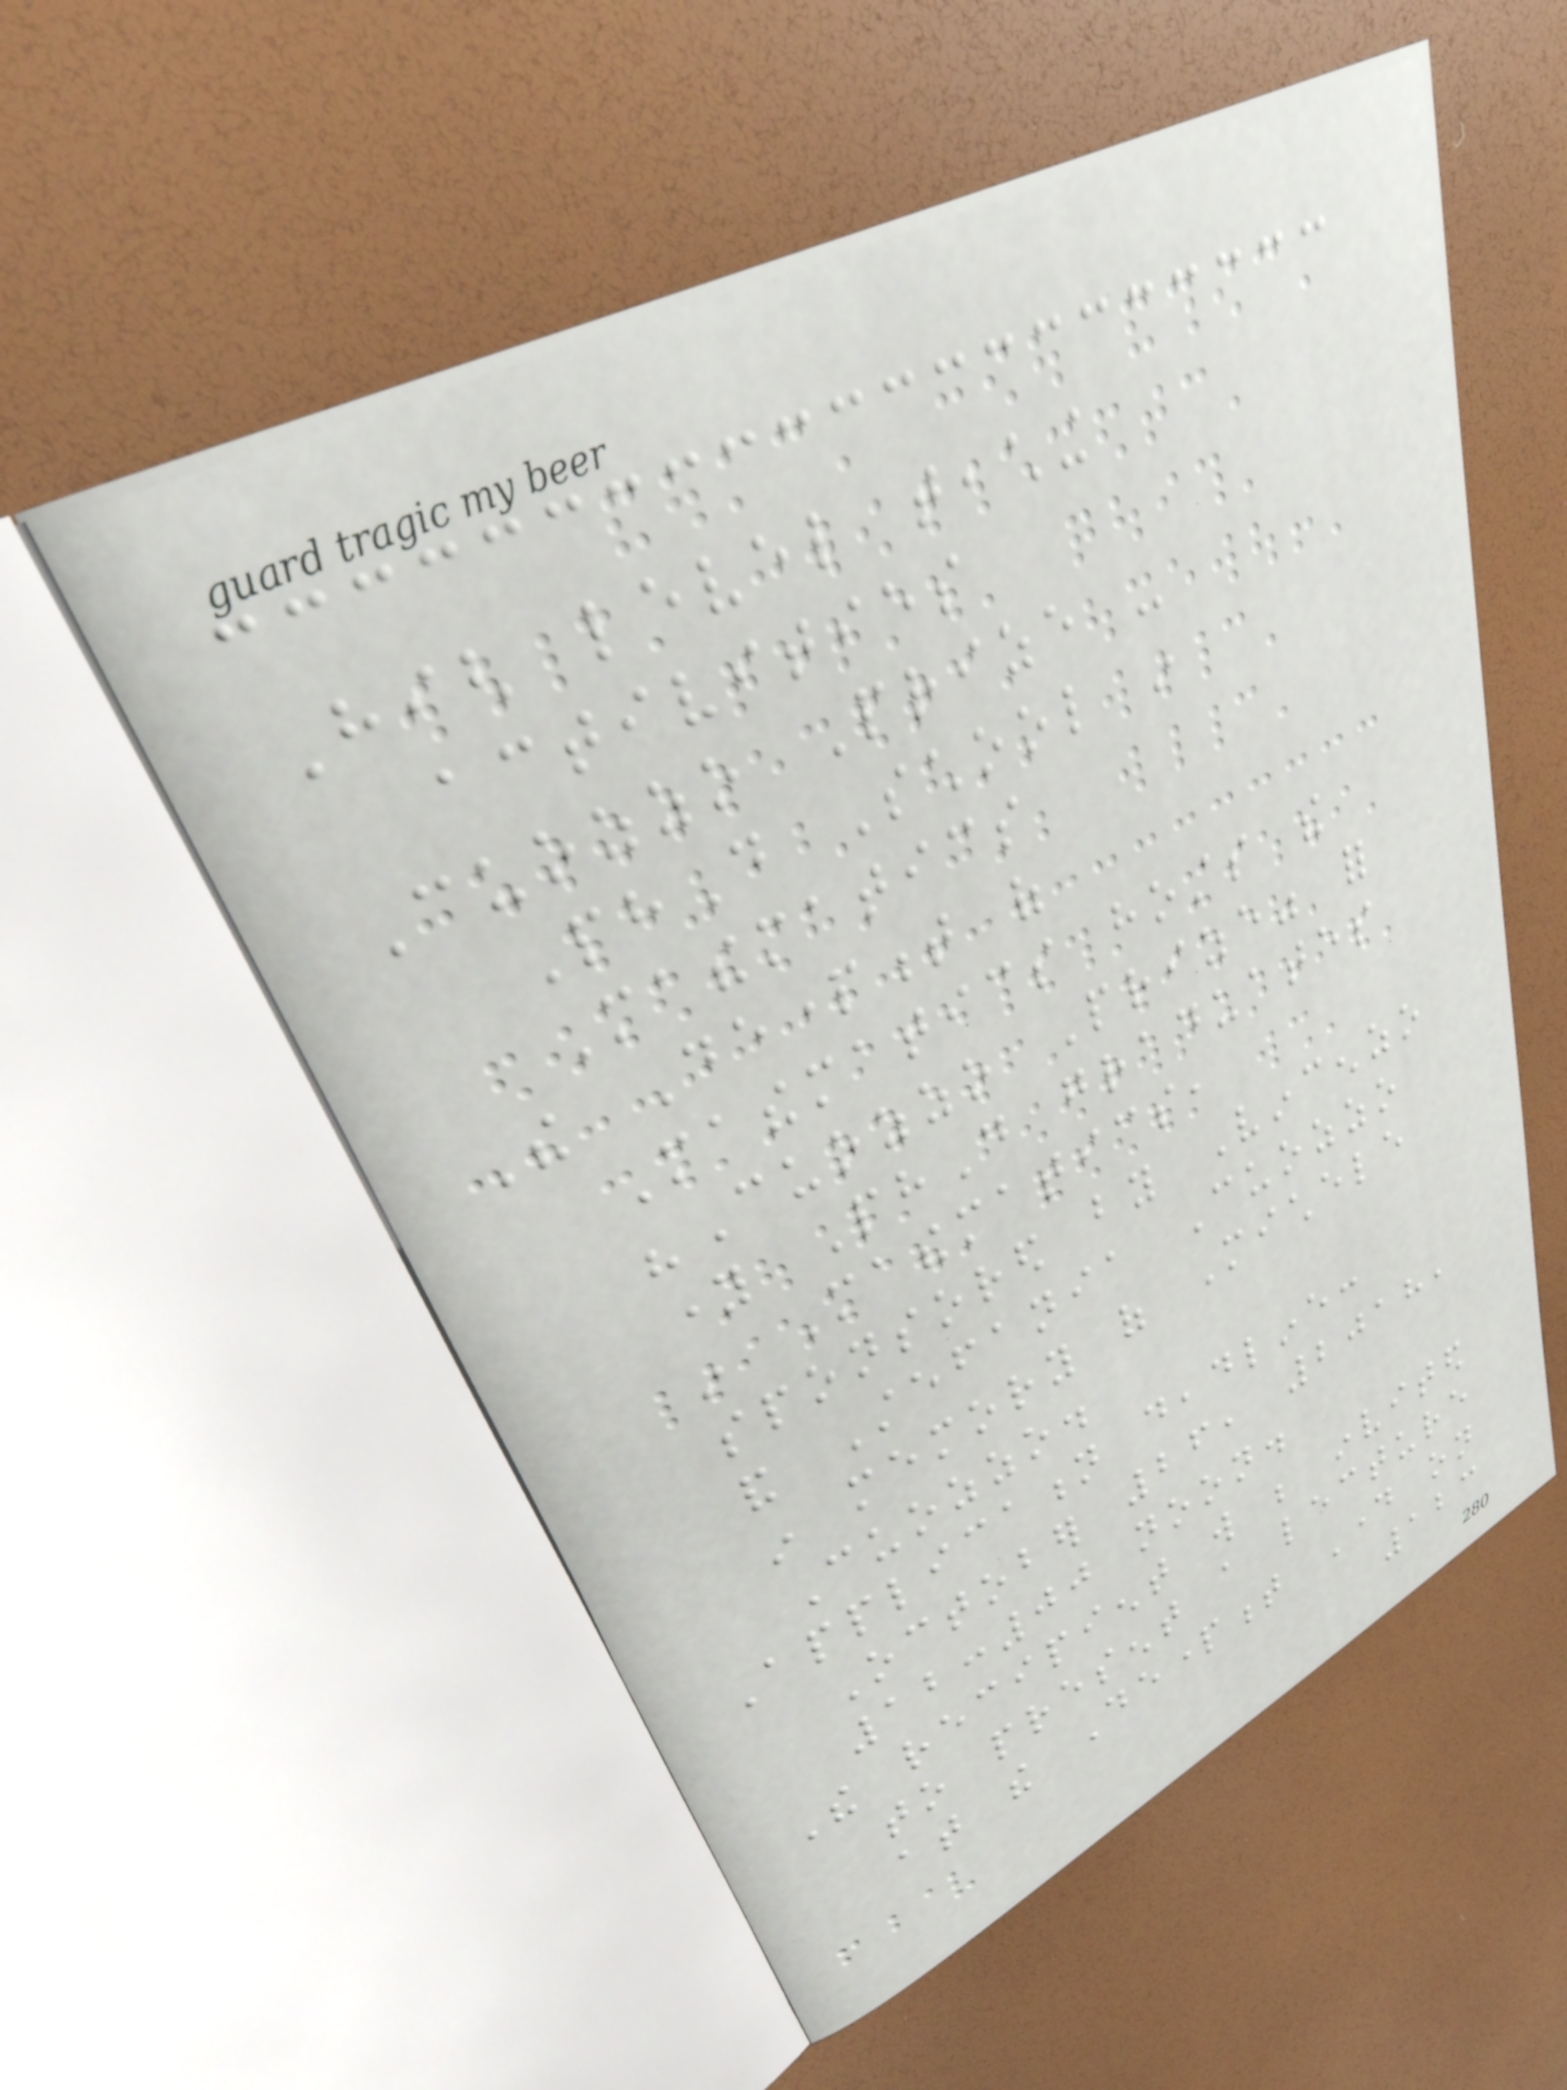High level teaching
activities
Cuozzo Prize -
PhD School in
Mathematics
The Department of
Mathematics hosts the
"Cuozzo Prize" for
young PhD graduates
in Mathematics,
sponsored by Vincenzo
and Stefania Cuozzo
in memory of Michele
Cuozzo.
Application deadline:
October 26, 2018,
12:00 noon.
The recipient will be invited
to present a lecture
at the Department Day on
123
